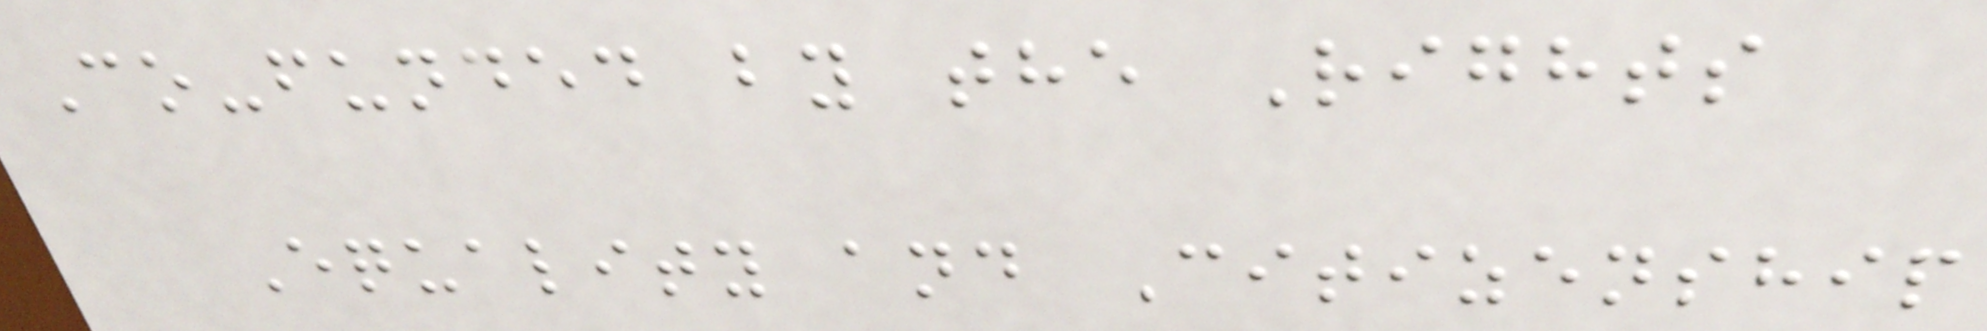Co-funded by the Rights
Equality and Citizenship
